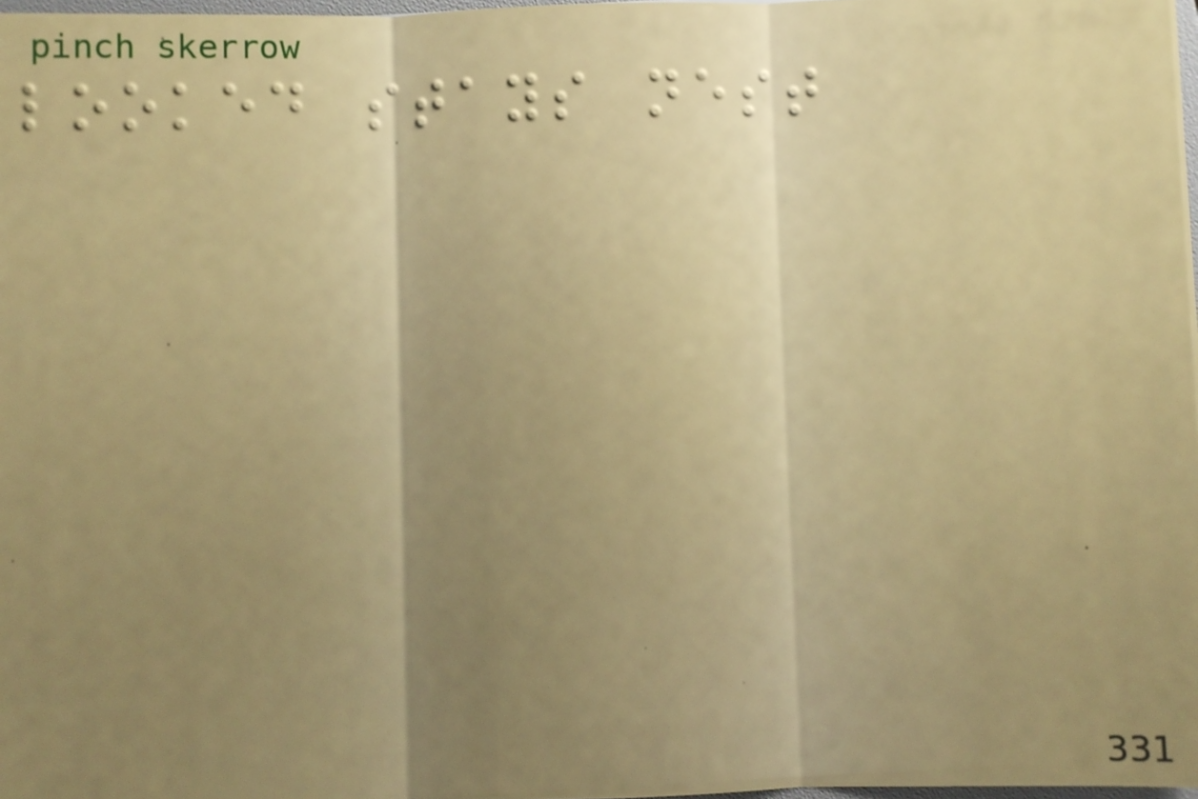looked stays nest
